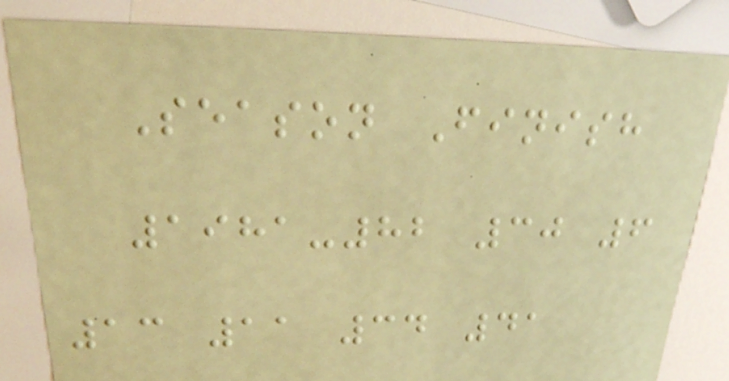Season Finish
1981-82 30 6
13 11 34 41
